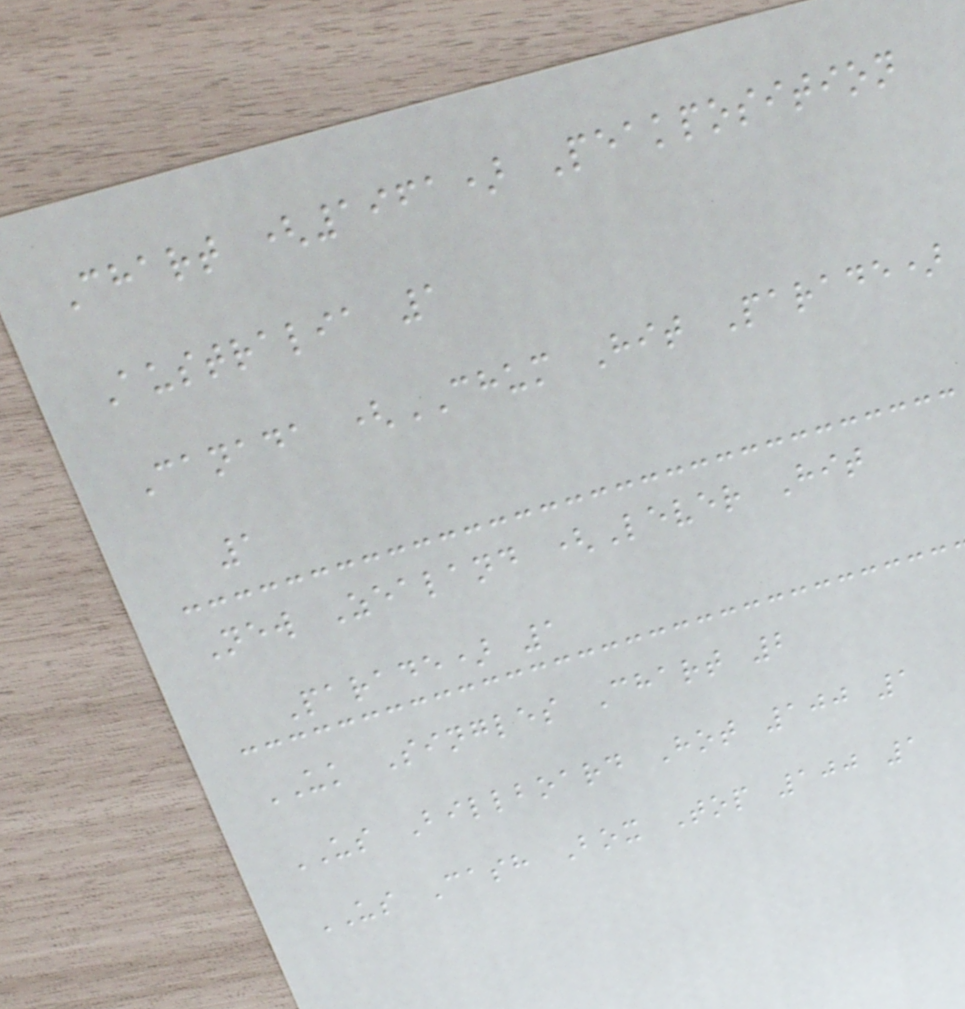Chart (1961) Peakposition
Australia 1
Canada (CHUM Hit Parade)
1
New Zealand (Lever Hit
Parade) 1
UK Singles Chart 2
US Billboard Hot 100 1
US Cash Box Top 100 1
